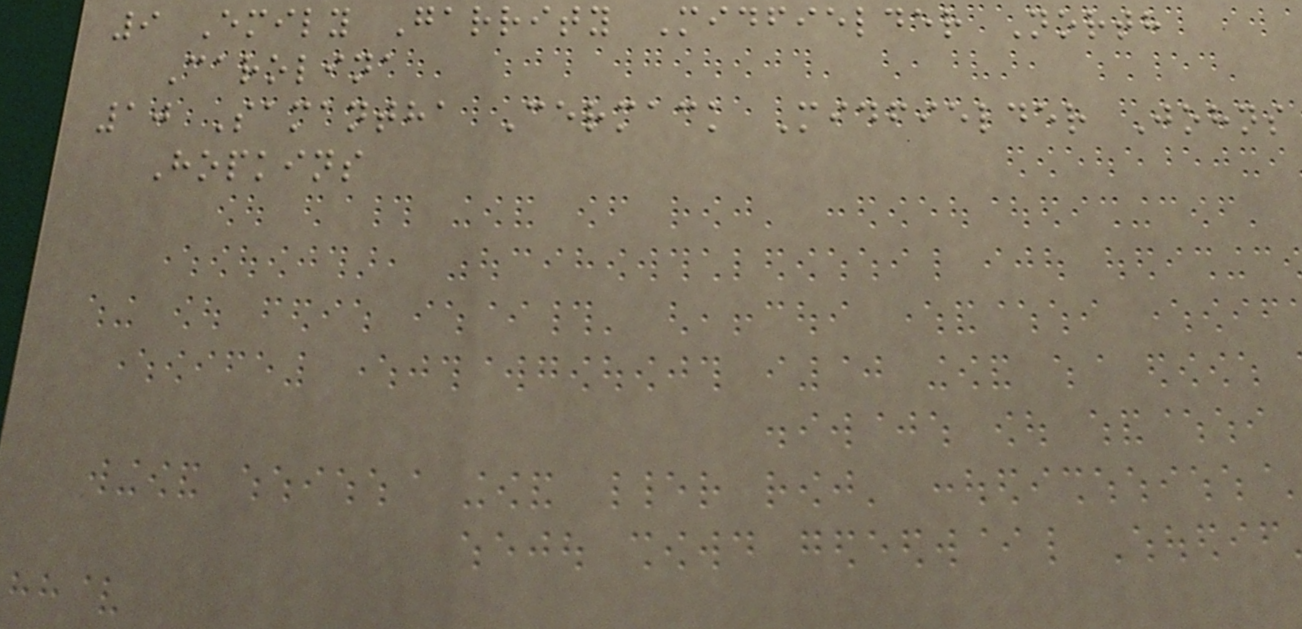9 Emily Garrity Midfielder North
Carolina
10 Samantha Cermack Midfielder Johns
Hopkins
